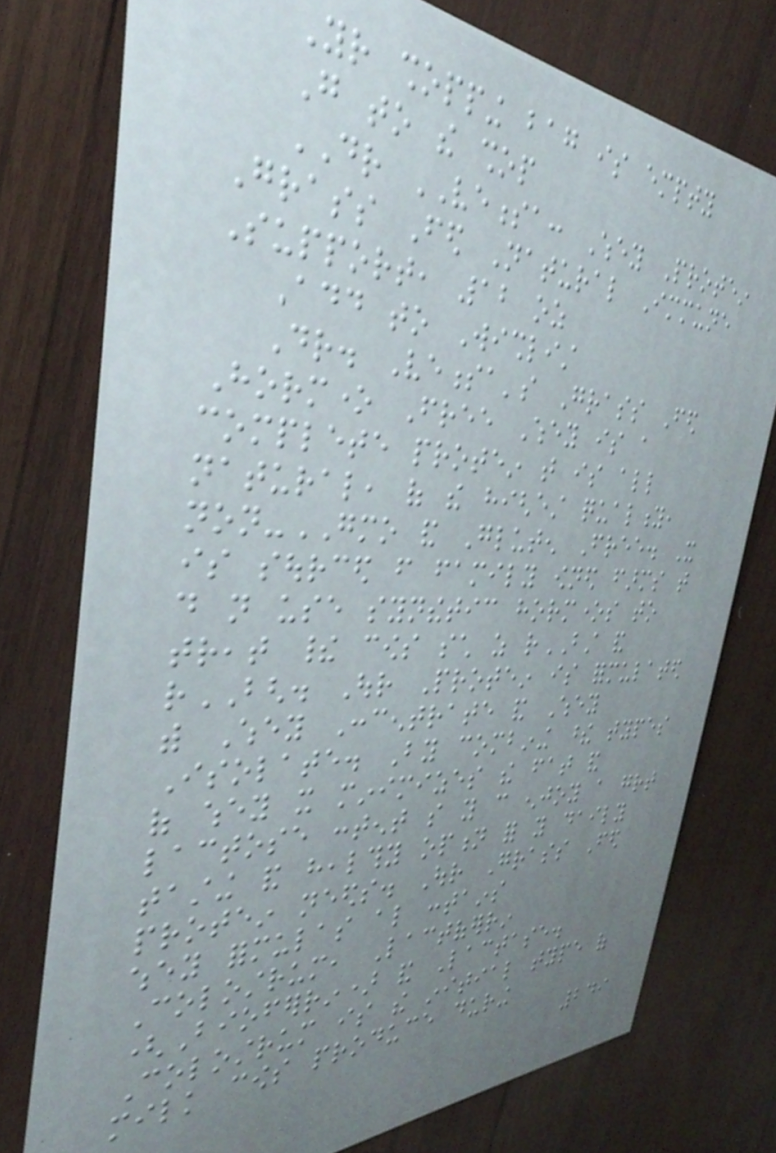Your shopping bag is empty
Go to the shop
DR VENESSA: Whey Protein
Grass Fed Natural Immune
Support, 12 oz
Add to Wishlist
Dr. Venessa's Grass Fed
Hormone Free Whey is a
complete protein that is all
natural, of the highest quality,
non-GMO and Gluten Free. It
is sourced from family owned farms that
do not use synthetic hormones to
treat their cows such as rBST and
rBGH. Our Protein is formulated
with Whey Concentrate and Whey
Isolate. By combining these types
of whey it minimizes the fat and
lactose content so you can enjoy a great
tasting and healthy option for you daily
protein needs. Our Grass Fed
whey formulas also contains
Colostrum, Lactoferrin
(Bioferrin) and Lactase.
Colostrum is the initial type of
milk cows produce during
249
